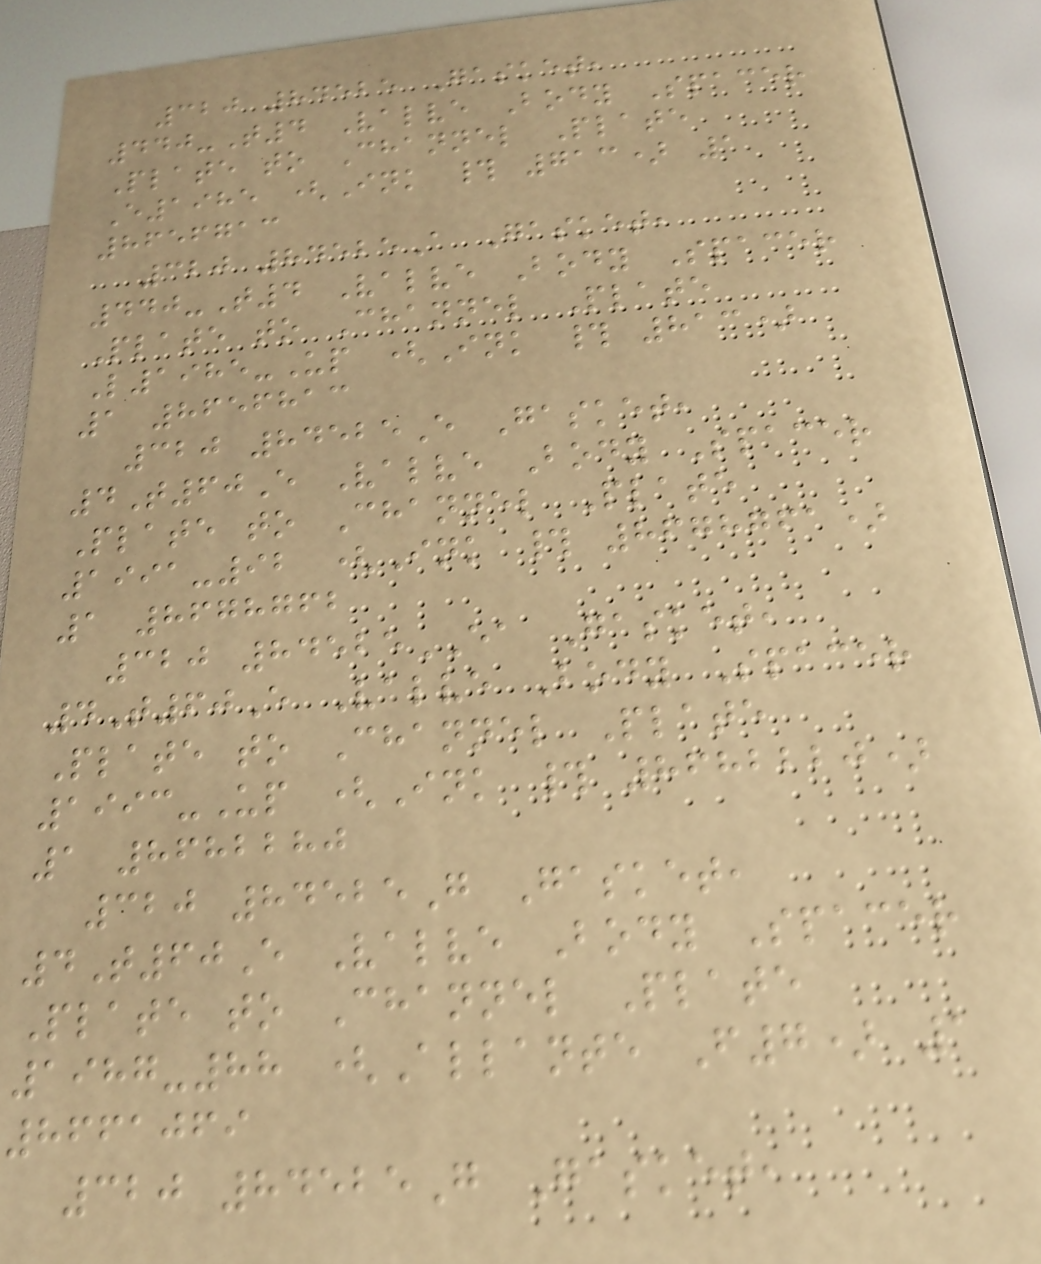320 84525 Gasket,
440-T4 Valve Body Spacer
Plate to Channel Plate
E1985 (Ink # 713) 1
8656713
320 84525A Gasket,
440-T4 Valve Body Spacer
Plate to Channel Plate
L1985-Up (Ink # 813)
1 8656813
320 84525E Gasket,
4T60E Valve Body Spacer
Plate to Channel Plate
1991-92 (Ink # 8678761)
1 8678762
320 84525EA Gasket,
4T60E Valve Body Spacer
Plate to Channel Plate
1993-Up (Ink # 8682220)
1 8682280
320 84525G Gasket,
4T60E Valve Body Spacer
Plate to Channel Plate
1987-88 (Allante F7) 1
8661069
320 84525G Gasket,
